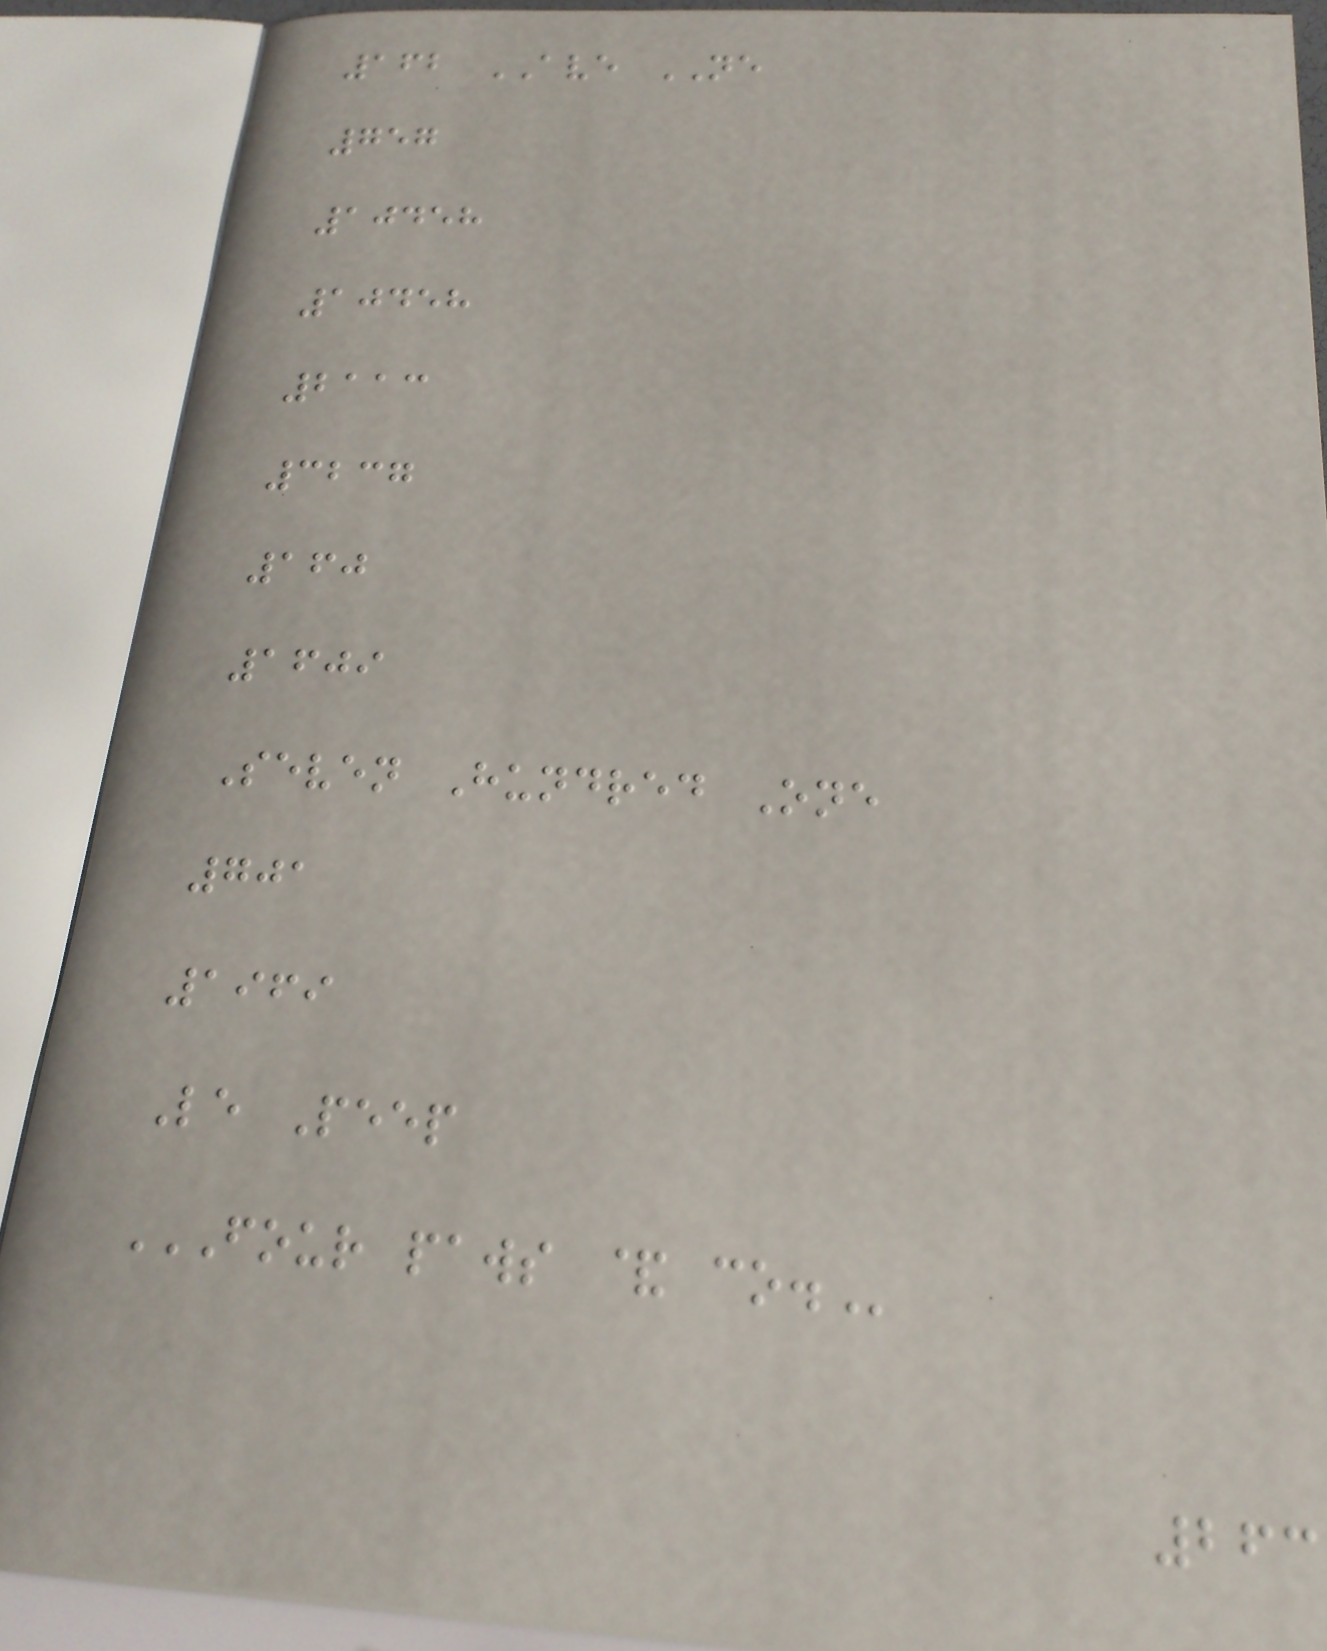162 AVE NE
757
10458
10458
2113
3237
160
1609
Seven Hundred One
701
1969
Le Peep
FOUR PAWS & CO.
263
